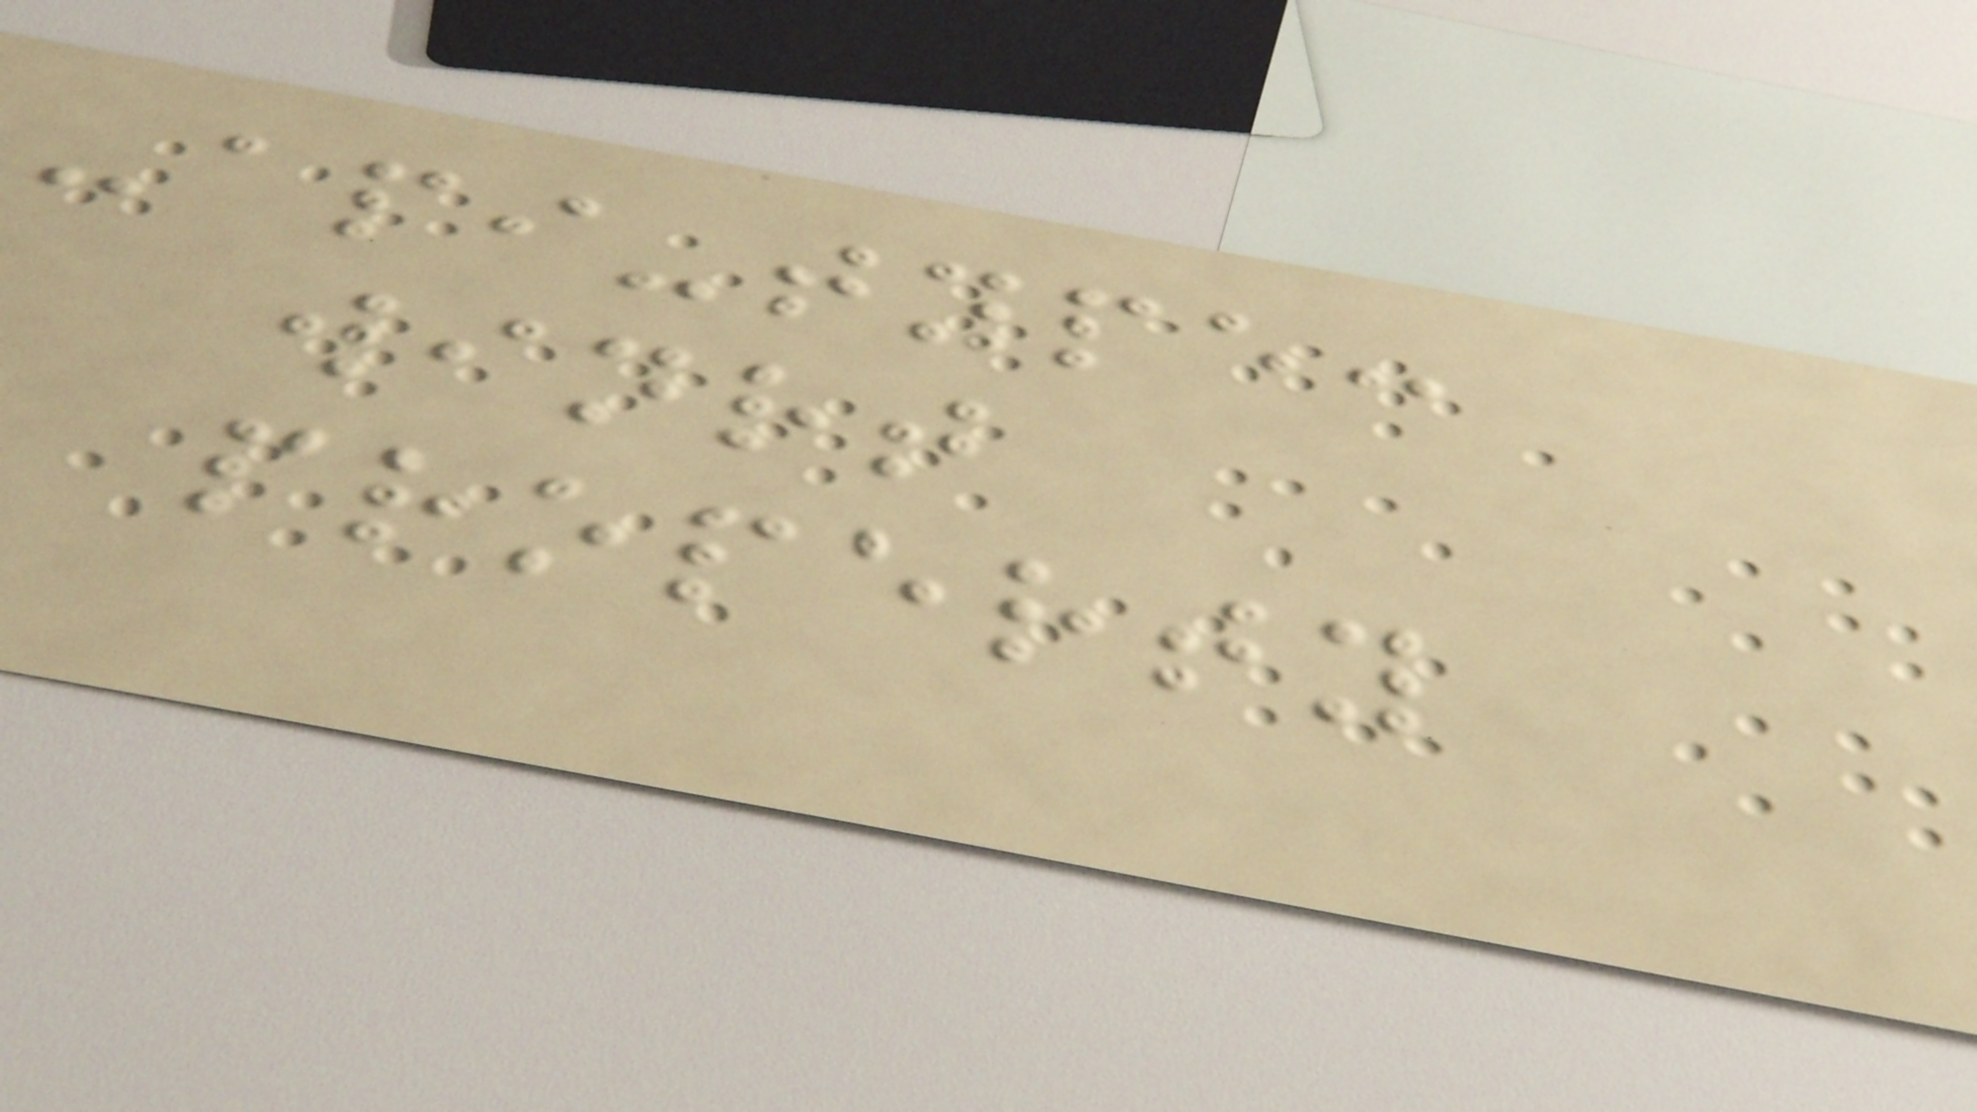-api-type:
winrt
property
